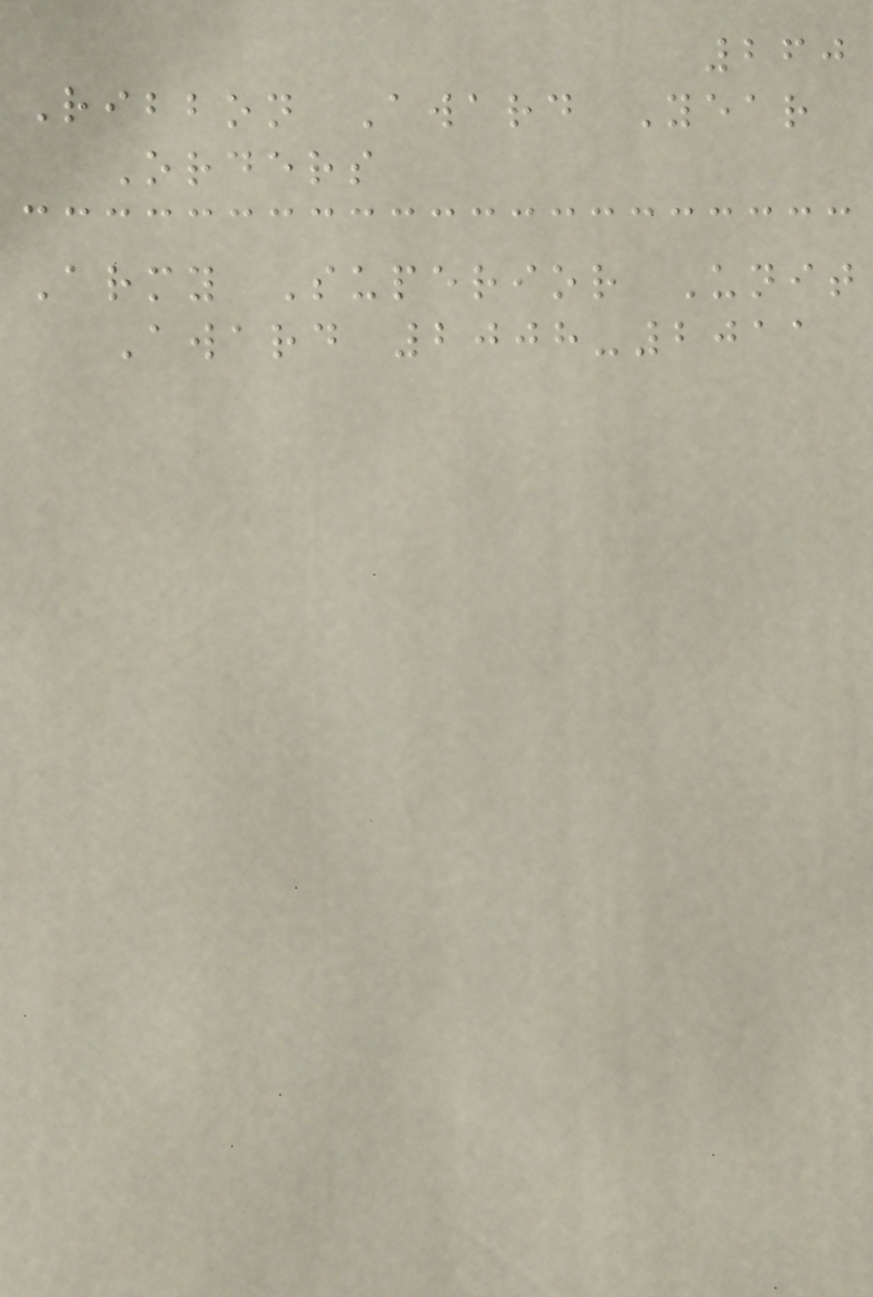260
Ribbon Award Year
Orders
Army Superior Unit
Award 2008-2011
